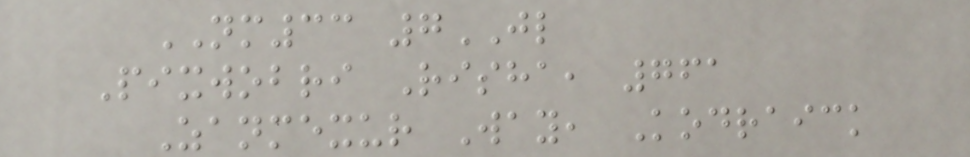NM33 7JL
Pixwobri Risha, 761
Zanmexur Way, Kodraick
